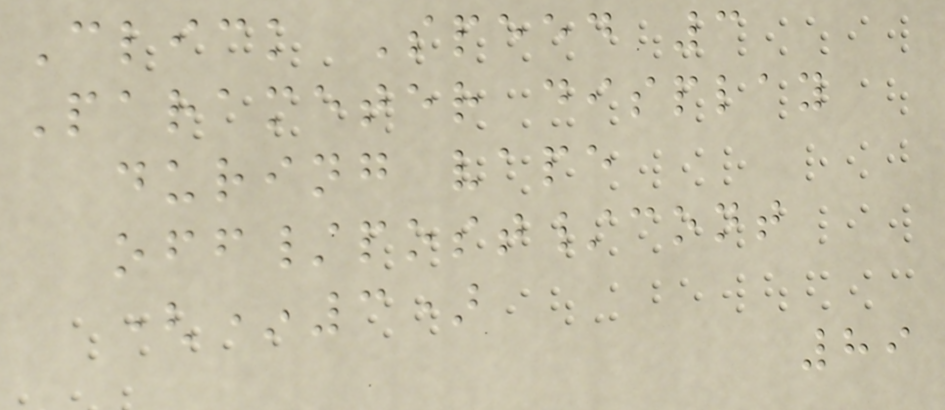Click Speed 3
Parameter display
during vape
off/post/cont
(*3)
89
